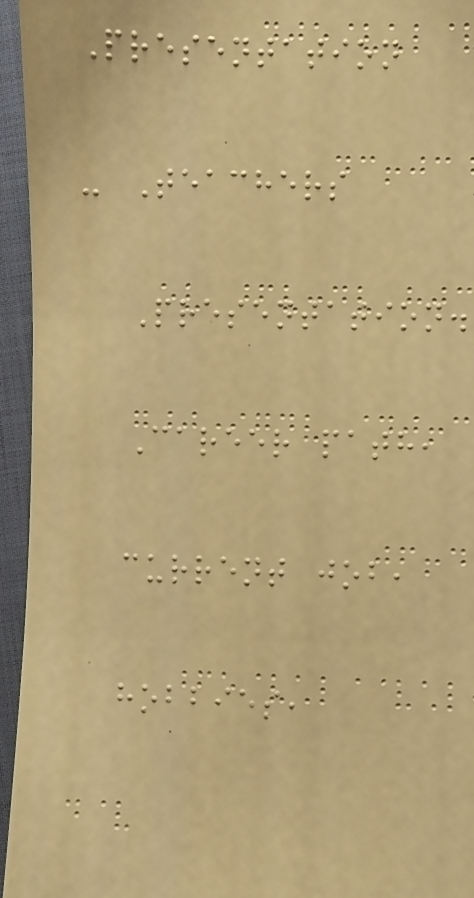Presentation
- Teachers
Presentation.
Career path,
current job,
hobbies,
